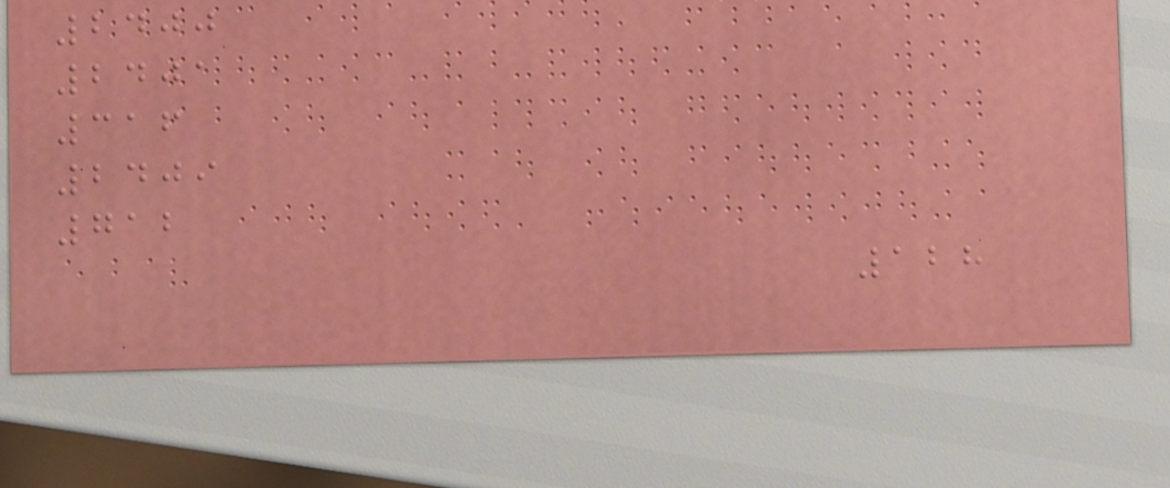2400
2401
316
2409
712
128
